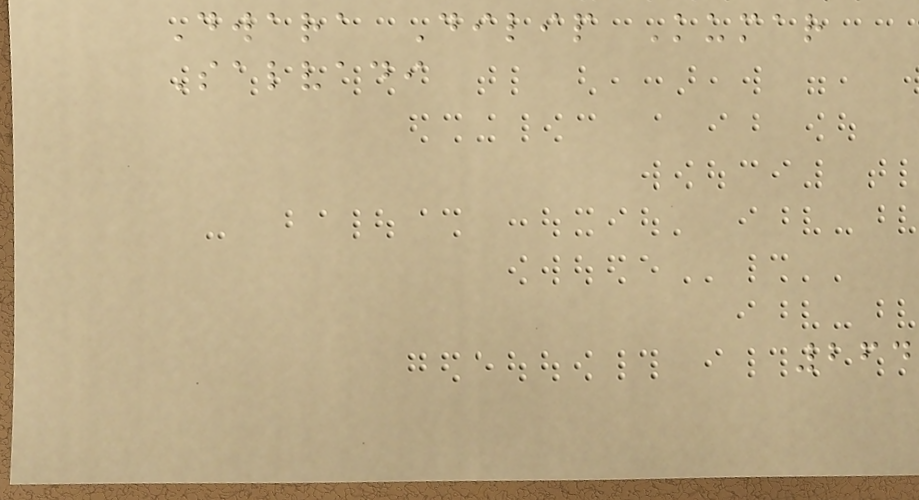Dwara Dilip Kumar
Salvadi
264
